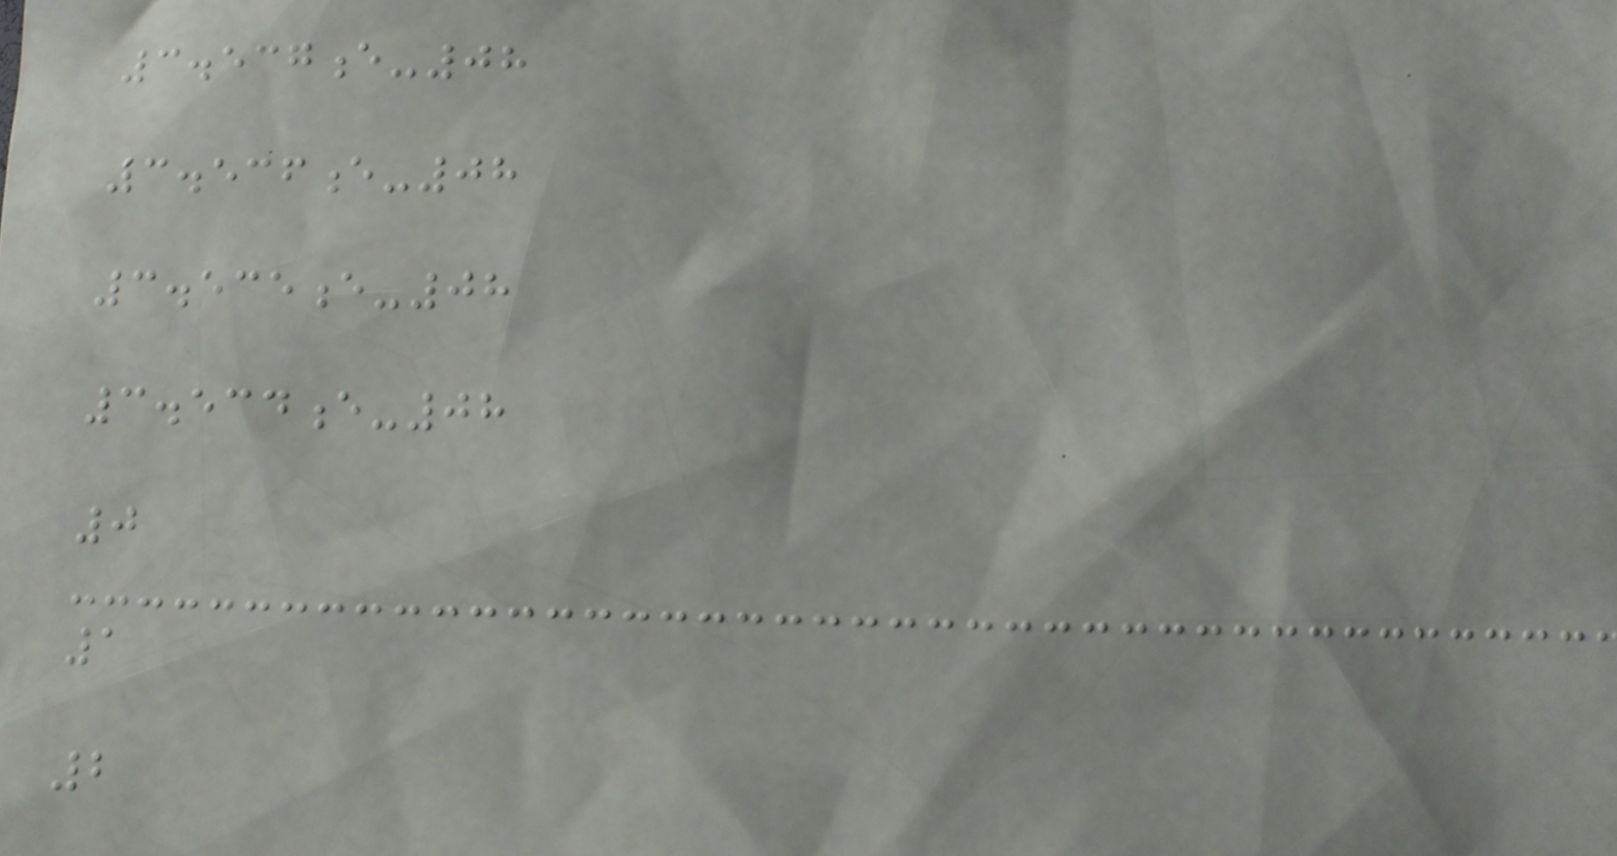3.537e-08
3.536e-08
3.535e-08
3.534e-08
0
1
2
